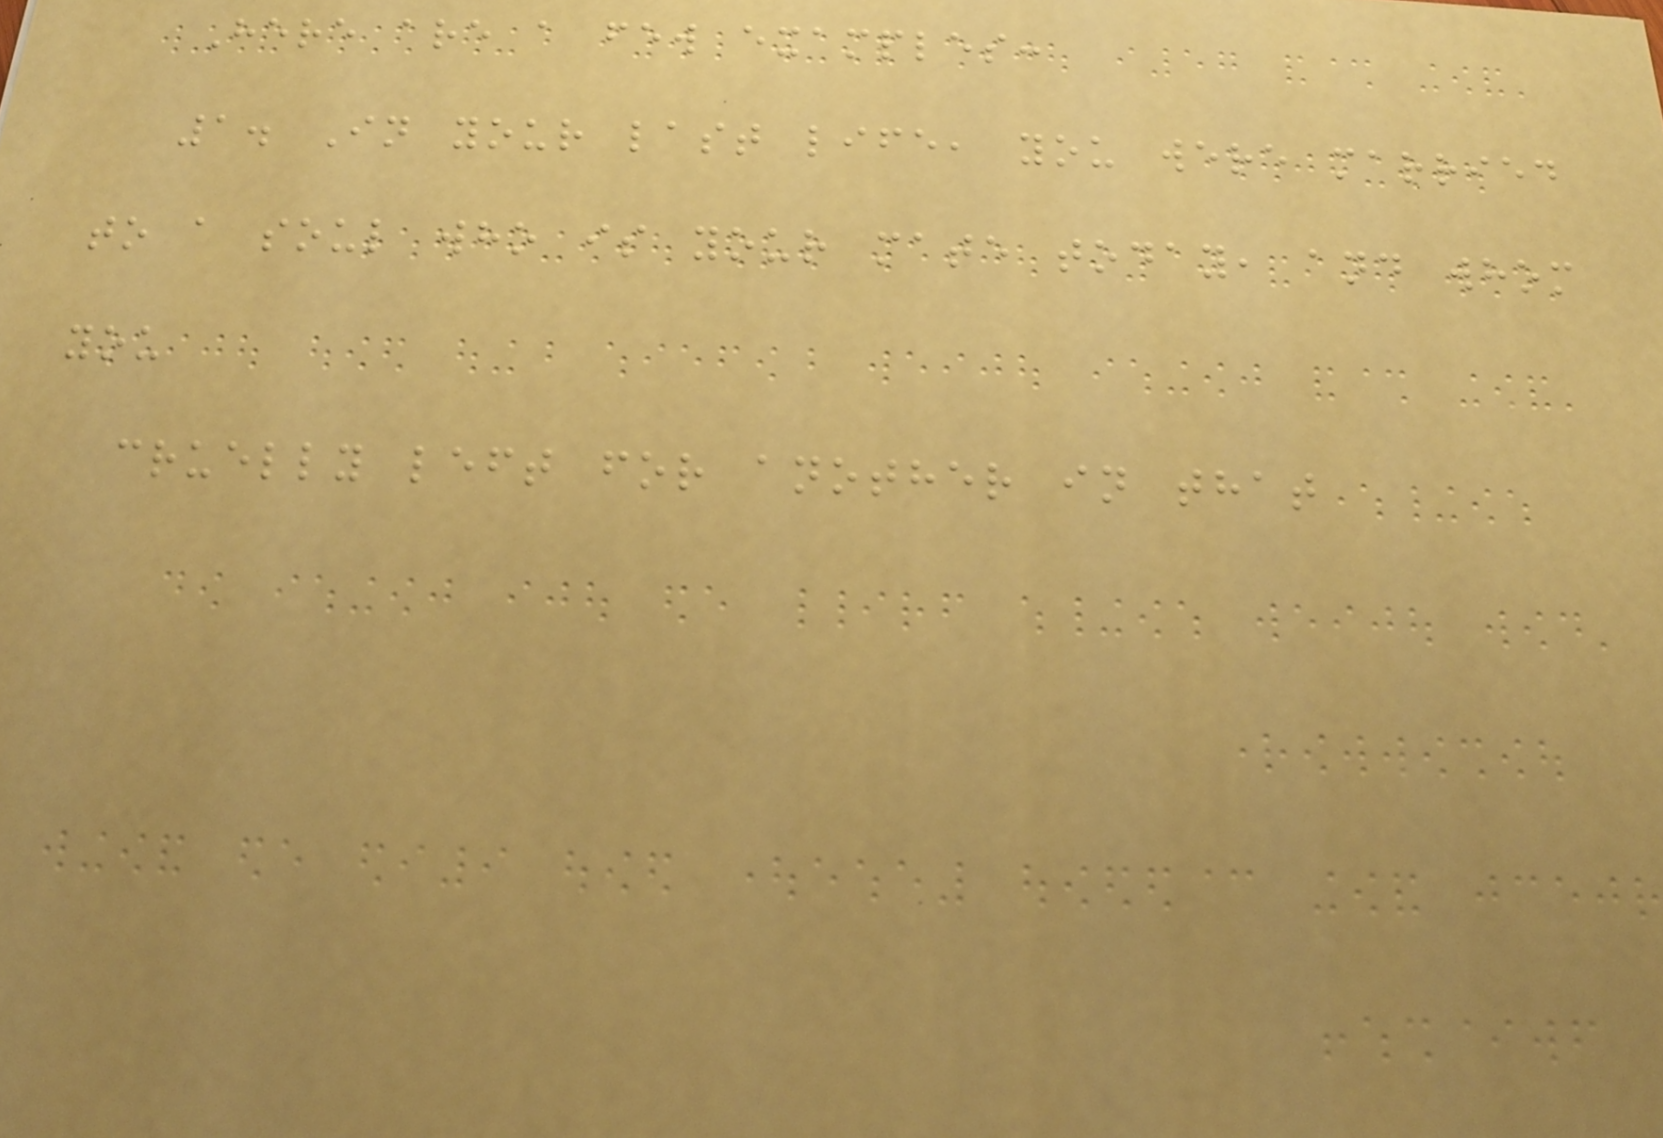Here are a few examples:
1. In your last life, you were married
to a soul who is your mate today, and whom
you
cruelly left for another in that
